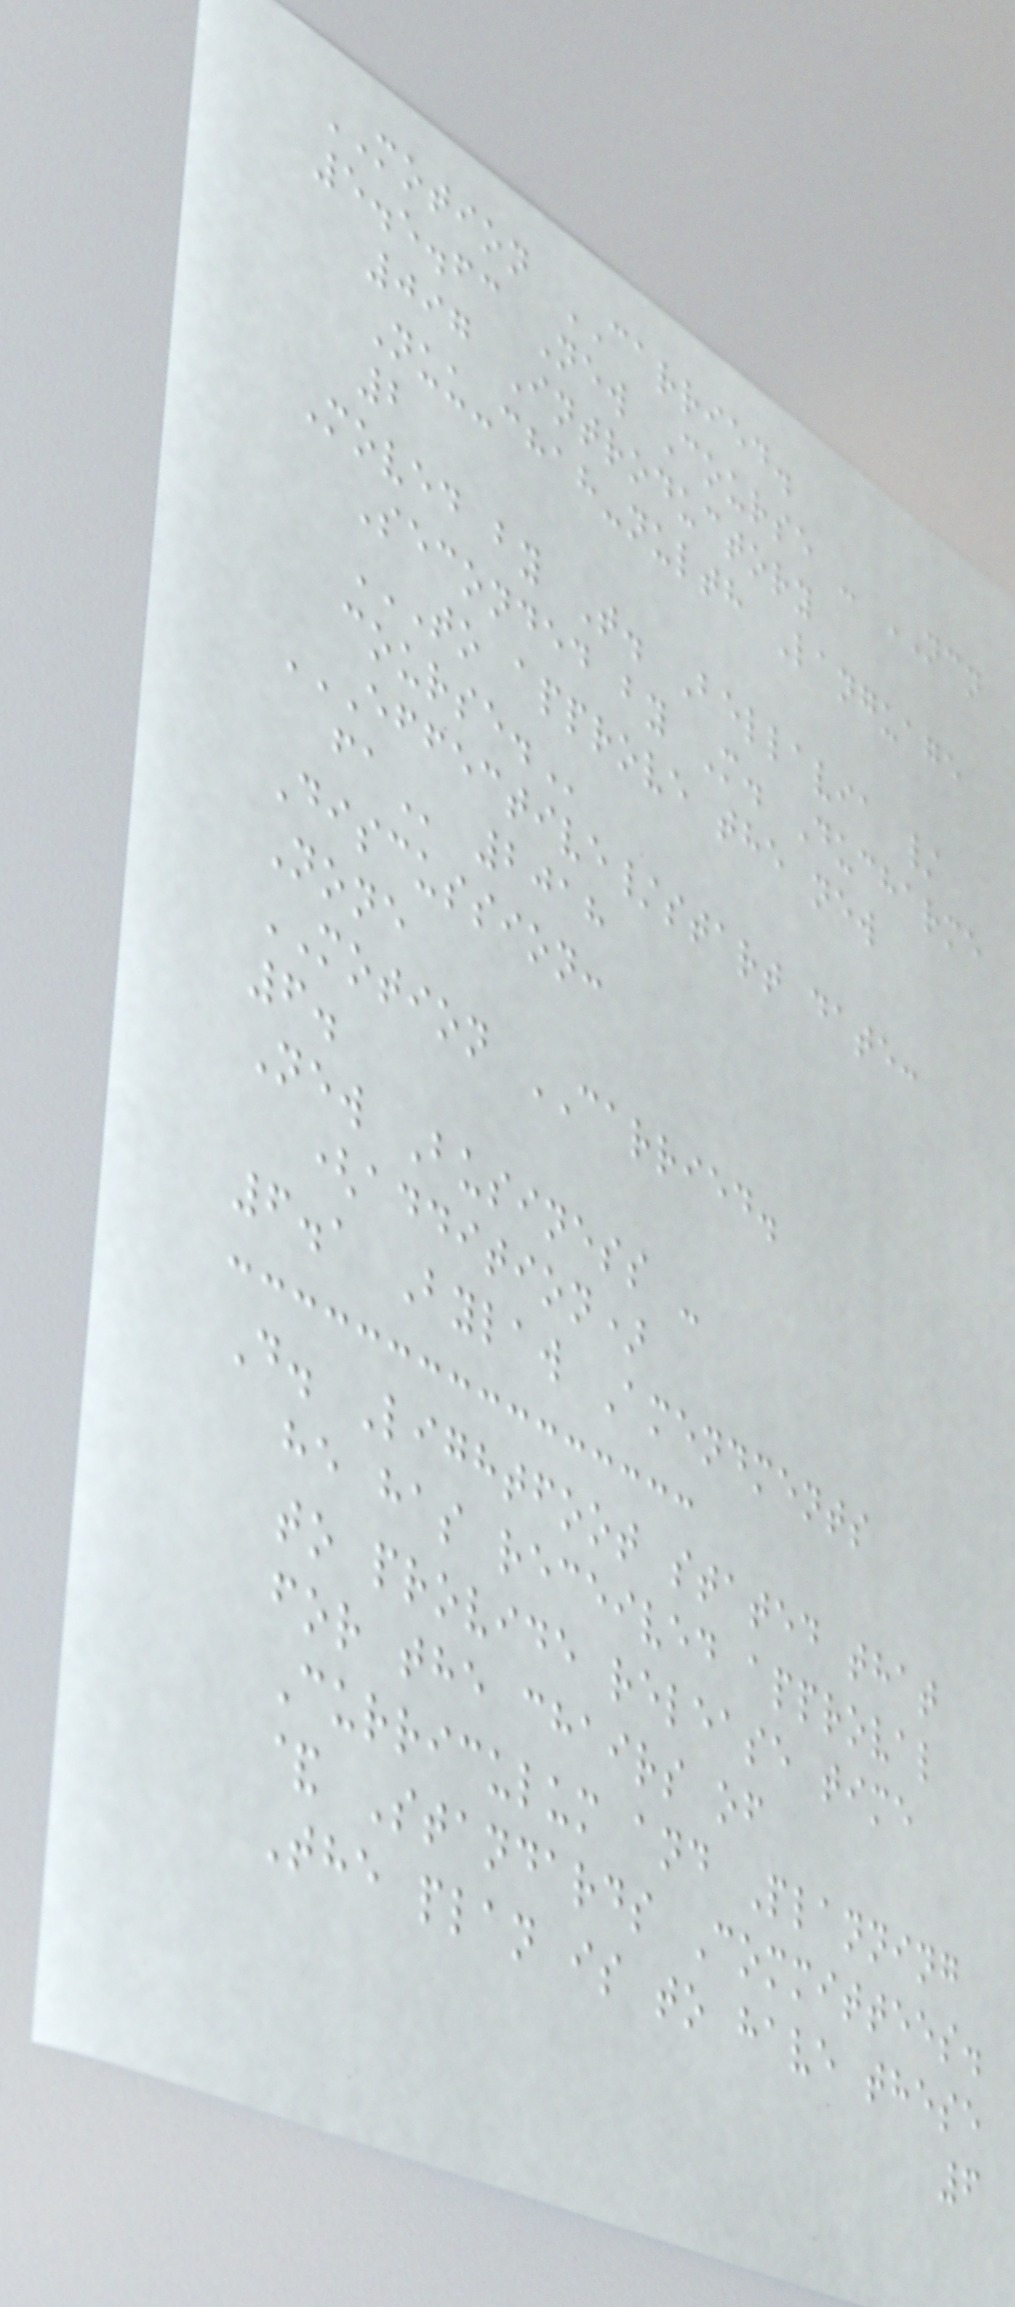MOTION CARRIED.
5.5.63 New Course - NCN
097 Introductory
Nuu-chah-nulth Language
2
Moved by T. Bellavia /
Seconded by M. Ducharme
TO APPROVE THE NEW
COURSE.
EFFECTIVE/START DATE:
FA 2018
Discussion:
None
MOTION CARRIED.
6.
New Business -
(addition)
6.1 Bylaw Amendments
D. Lightfoot stated that
he has received approval
to provide release time
for the chairs of
Curriculum and Planning
& Standards Committees.
The plan is to have these
6
